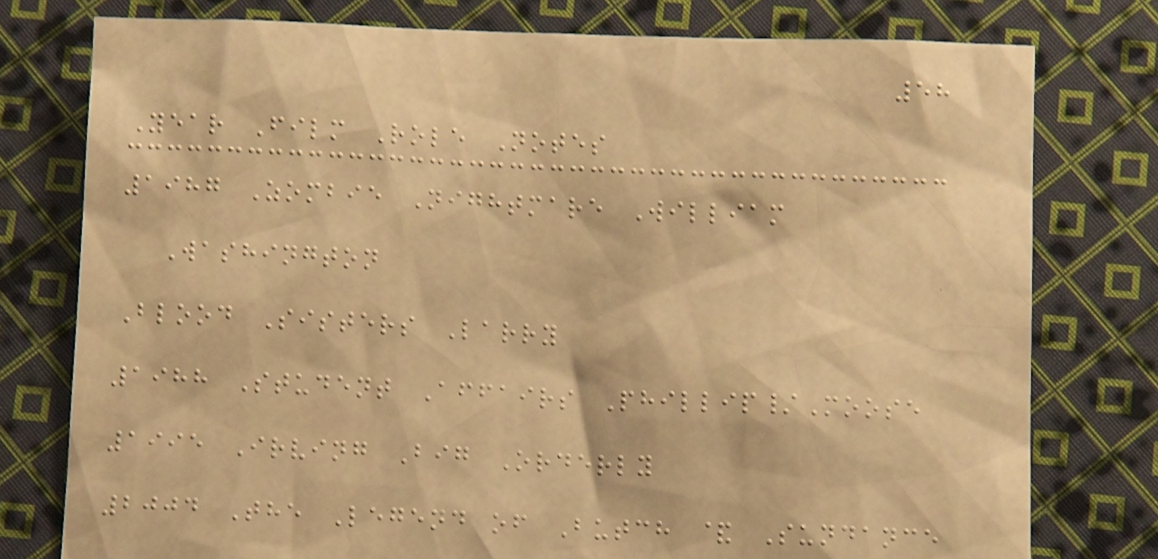58
Year Film Role Notes
1987 Zombie Nightmare William
Washington
Blood Sisters Larry
1988 Student Affairs Phillip/Moose
1995 Irving Big Orderly
2004 The Legend of Butch & Sundance
